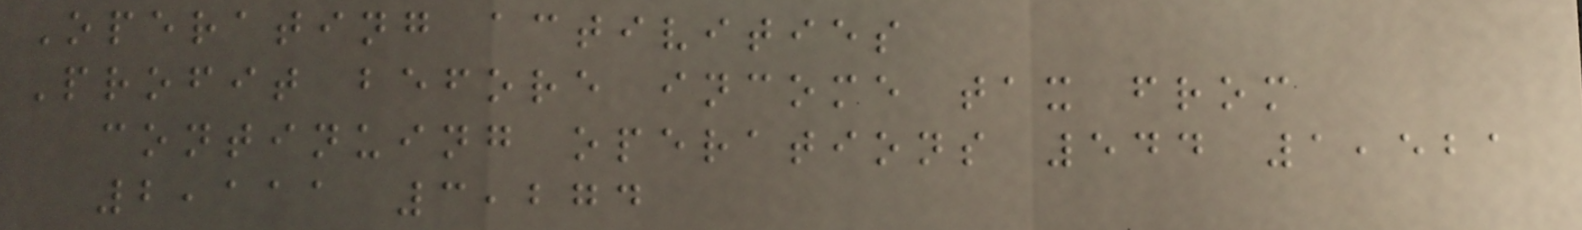Operating activities
Profit before income tax from
continuing operations 544 1,521
2,111 3,274
